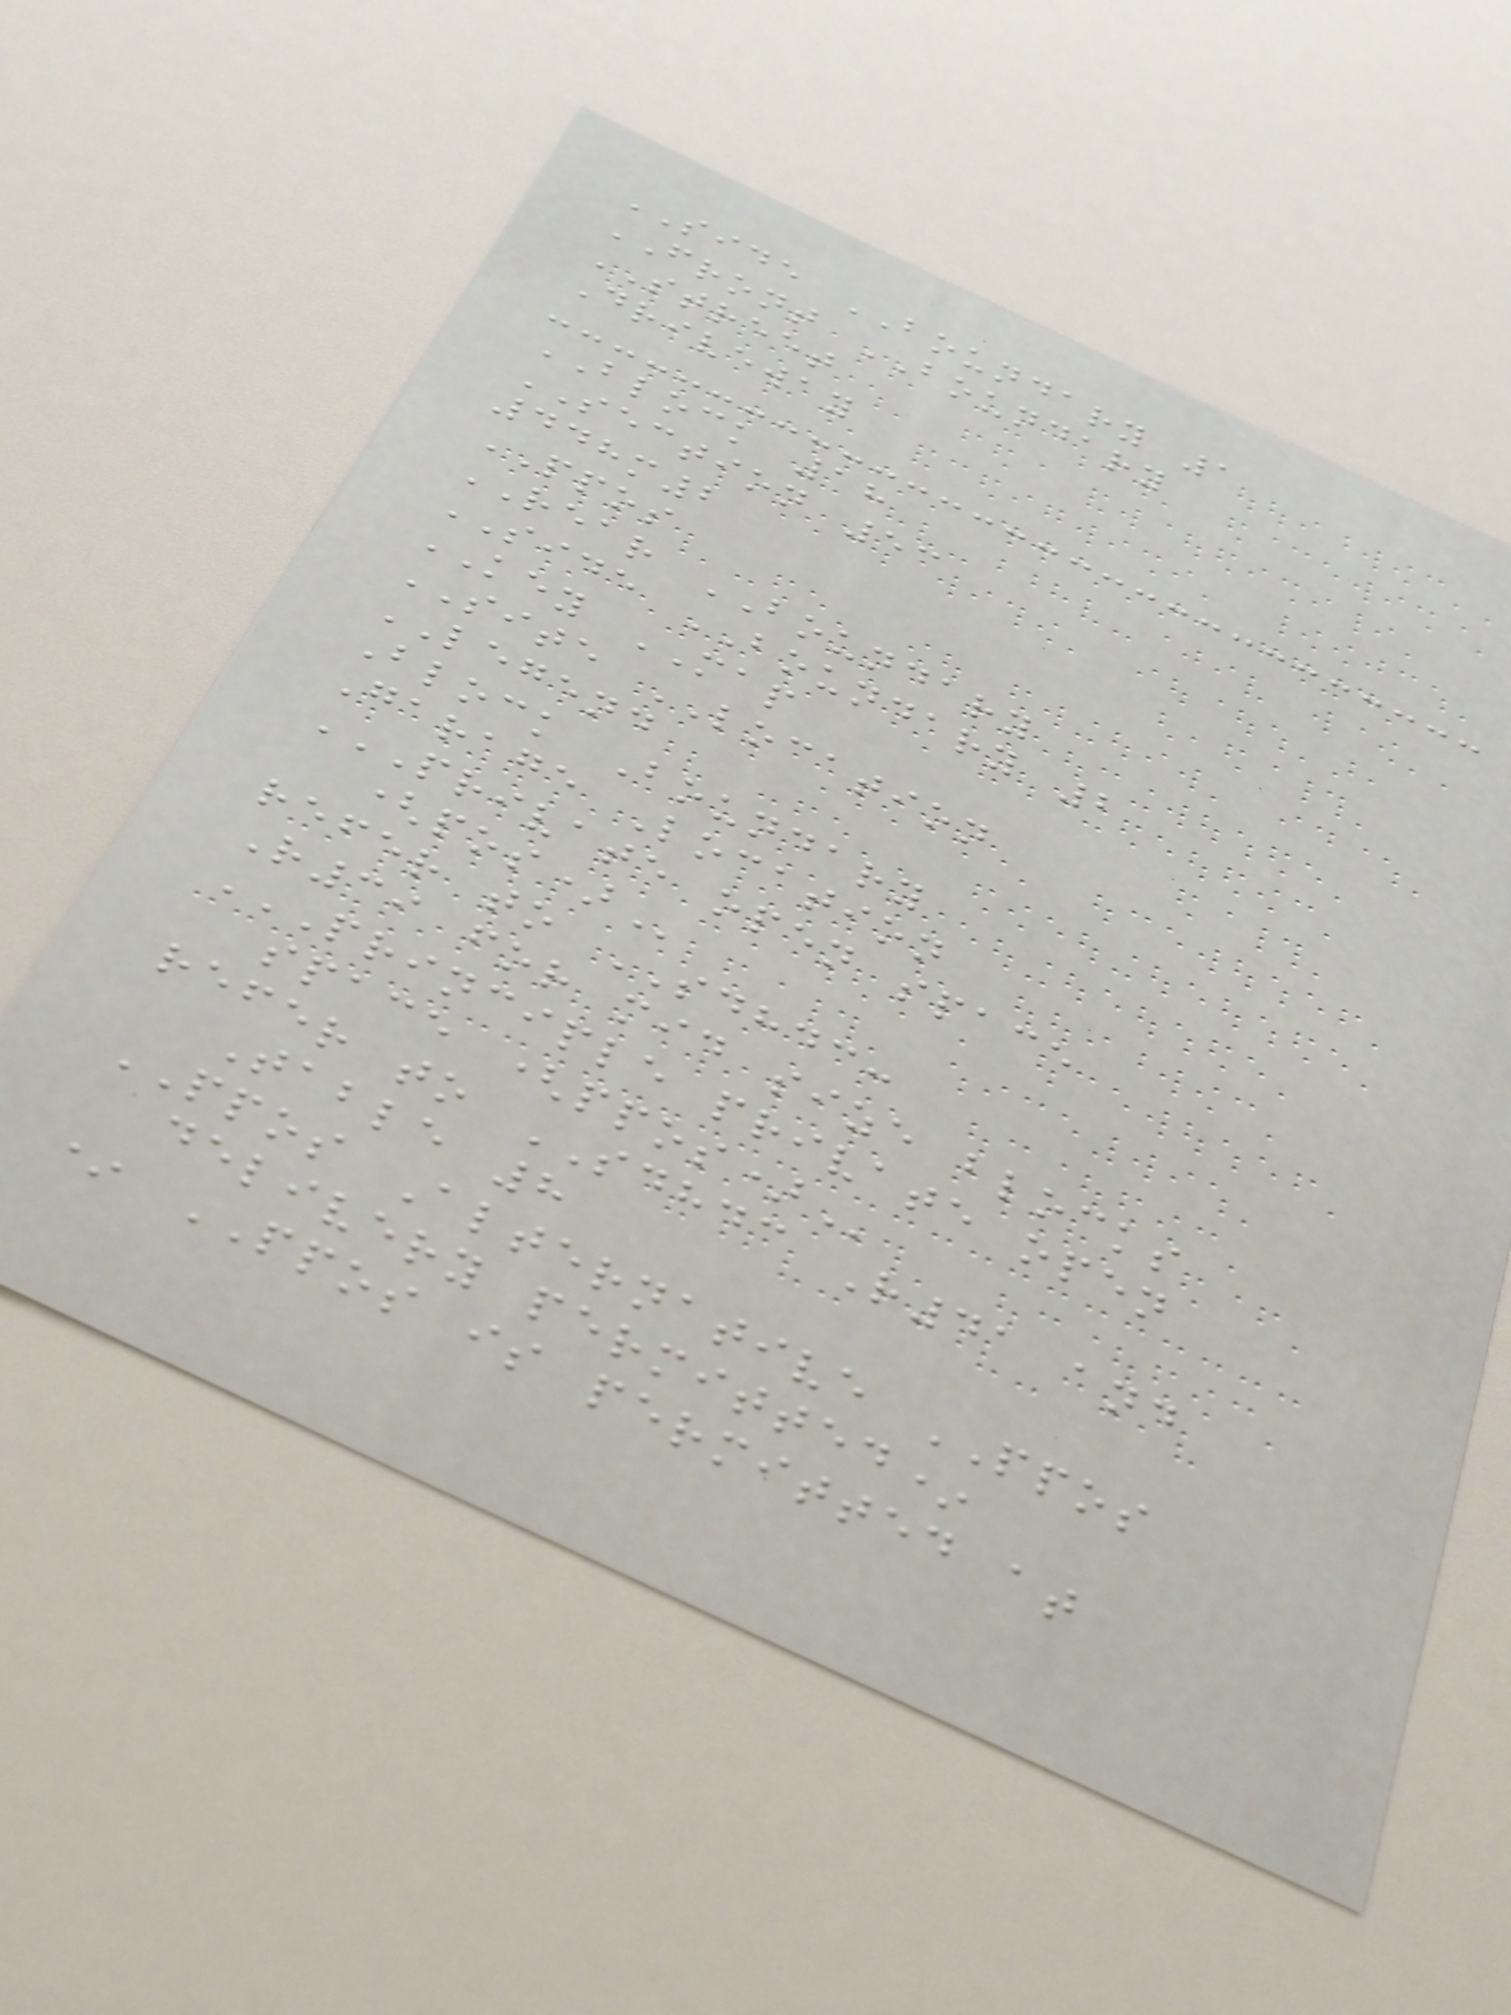SIDE BOUNDARY 1
FRONT BOUNDARY
STREET
Driveway
BLOCK 18
SECTION 53
448m2
PPOS
REAR BOUNDARY
SIDE BOUNDARY 2
KEY MAP
SITE LOCATION
LEGEND
Block Boundary
Garage Location
PRIVATE OPEN SPACE
(POS)
refer to SDHDC:
R39 for mid size blocks
PRINCIPLE PRIVATE OPEN
SPACE (PPOS)
refer to SDHDC R41 and
Table 8
PPOS Alternative PPOS
delivery permitted*
* PPOS is permitted at
